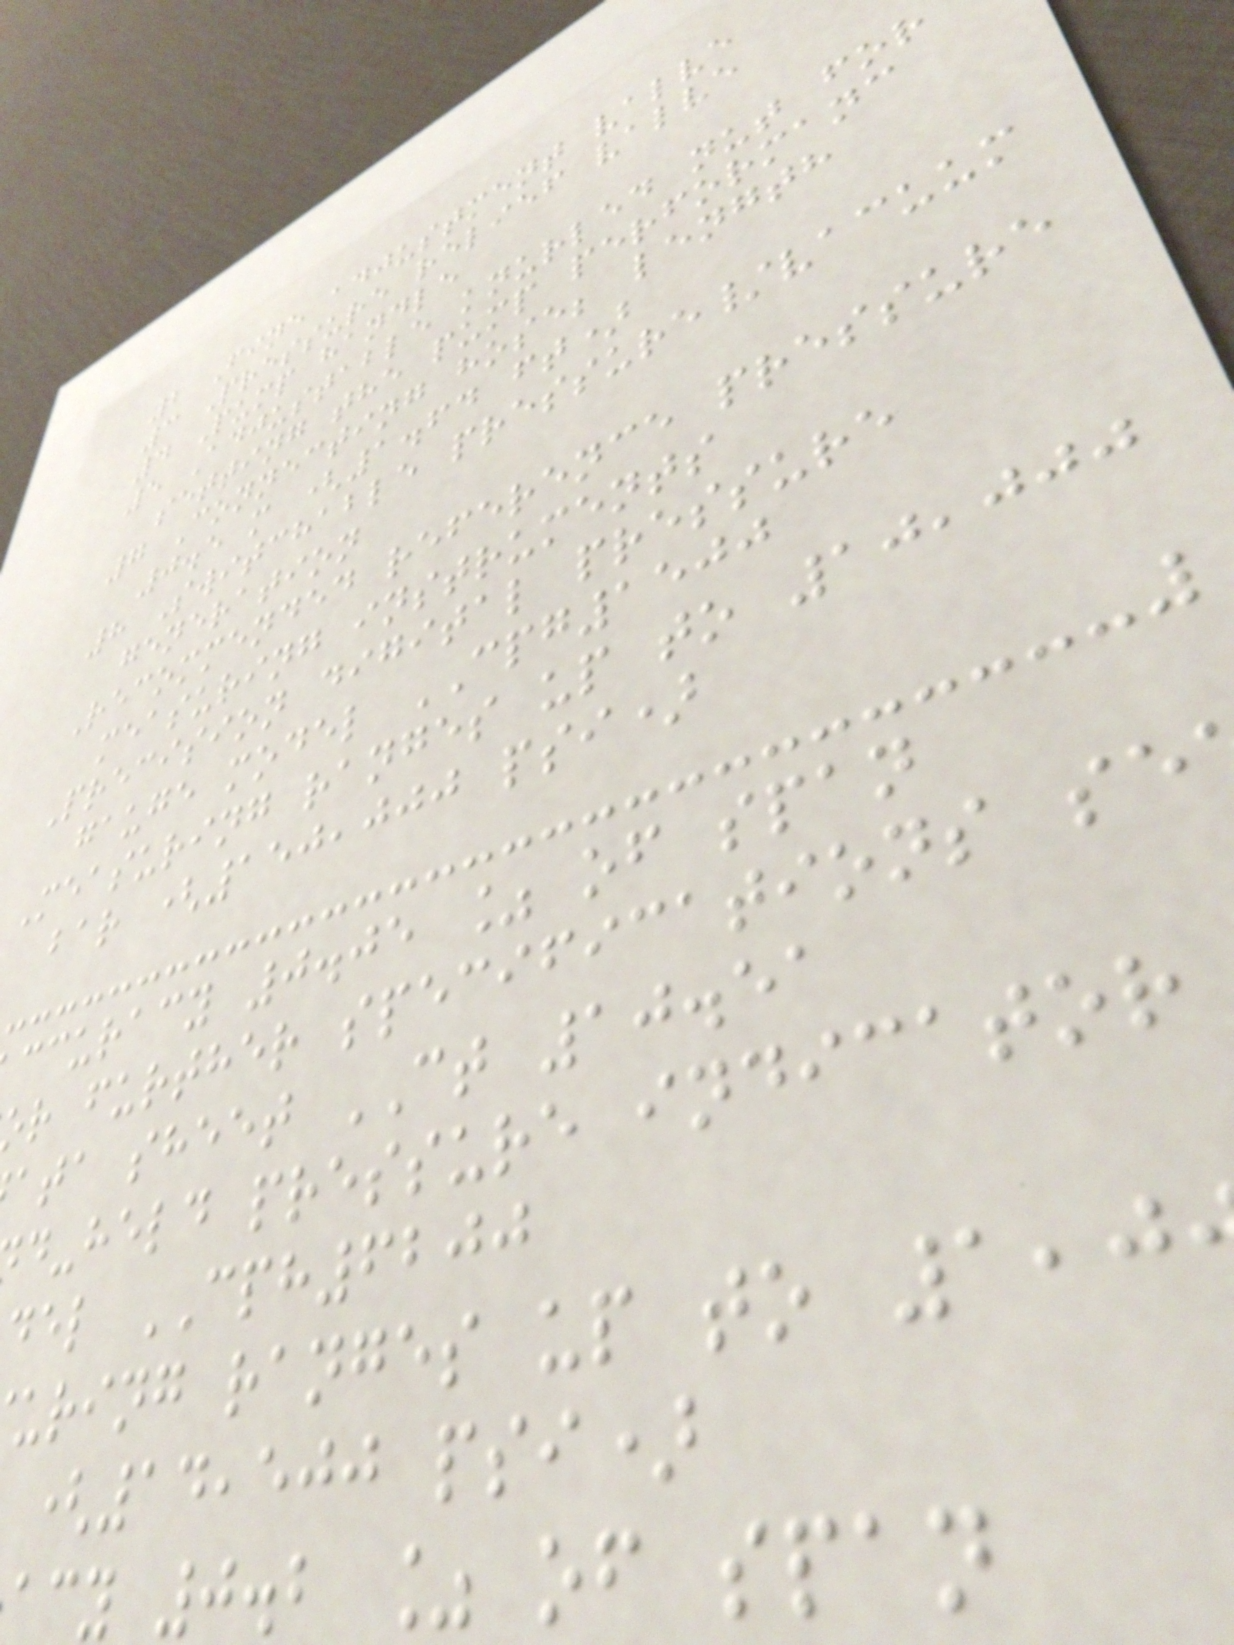2 Fine adjustment valve
3 Pressure relief valve
4 Pump handle
5 Adjustable knurled nut for
setting the pump performanc
7 Connecting hose; length
0.5 m (1.64 ft)
8 Switchable pressure/vacuum
generation
Recommended reference pressure
measuring instruments
Precision digital pressure
gauge model CPG1500
Measuring ranges up to 10,000
bar (150,000 psi)
ccuracy 0.05 % of span
r further specifications se
ata sheet CT 10.51
d-held pressure indicator
del CPH6200
uring ranges up to 1,0
(14,500 psi)
acy 0.2 % of span
